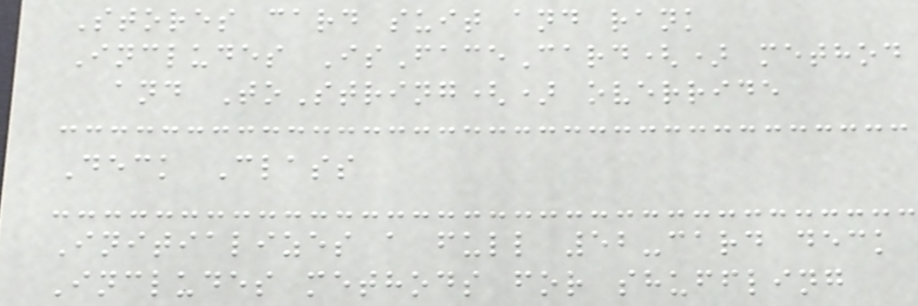Stores card suit and rank
Includes IsFaceCard() method
and ToString() override
Deck Class
Initializes a full 52-card deck
Includes methods for shuffling
